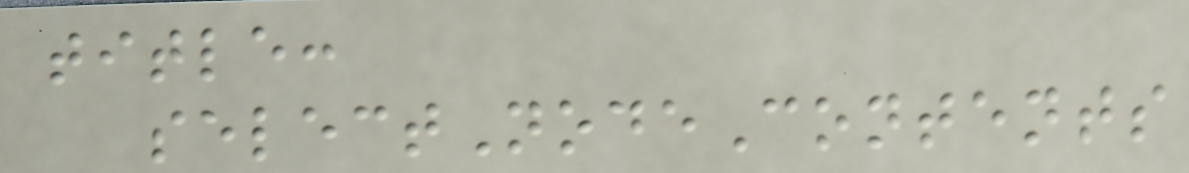title:
selectNodeContents
